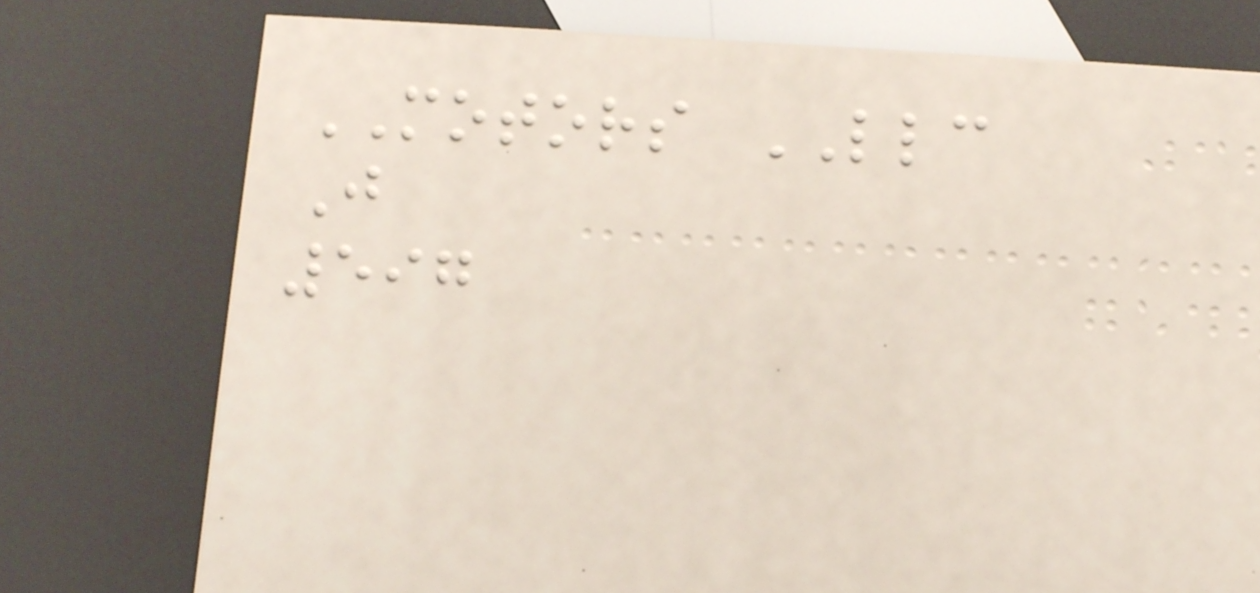MOTORS LLC
J
597
